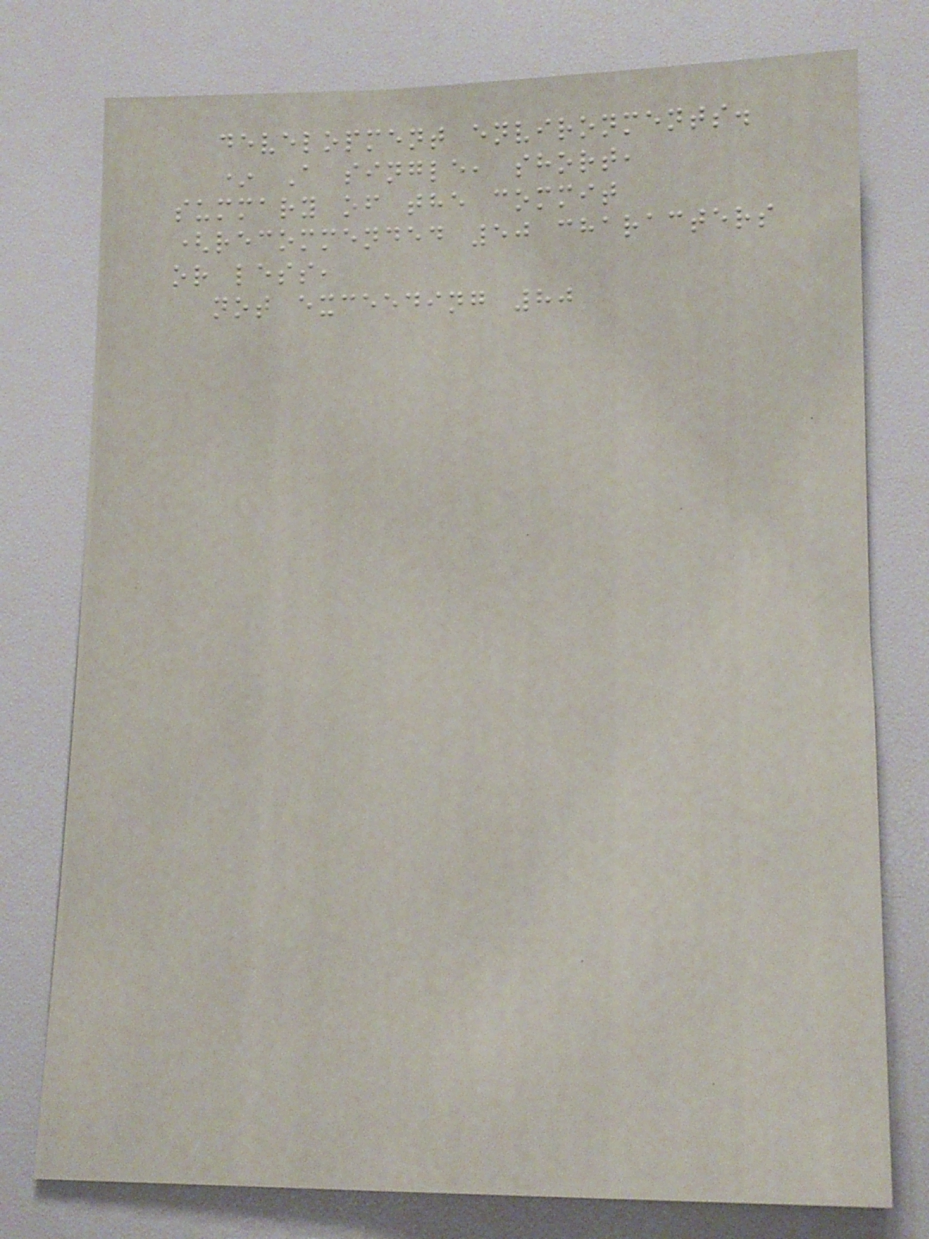development environments.
* A single, short,
summary of the commit
(recommended 50 characters
or less,
not exceeding 80
